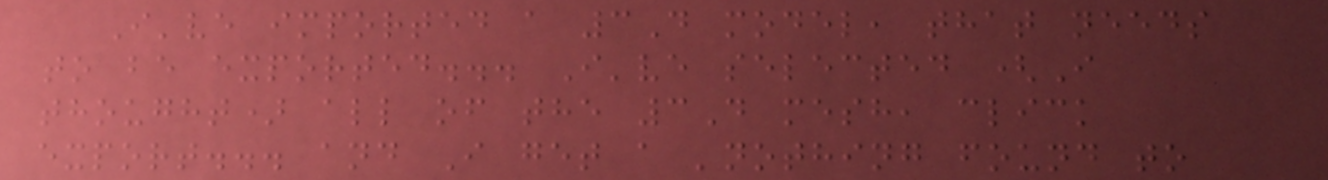I've imported a 3D model, that needs
to be exported... I've selected (I
thought) all of the 3D mesh, click
export... and I get a 'nothing found to
